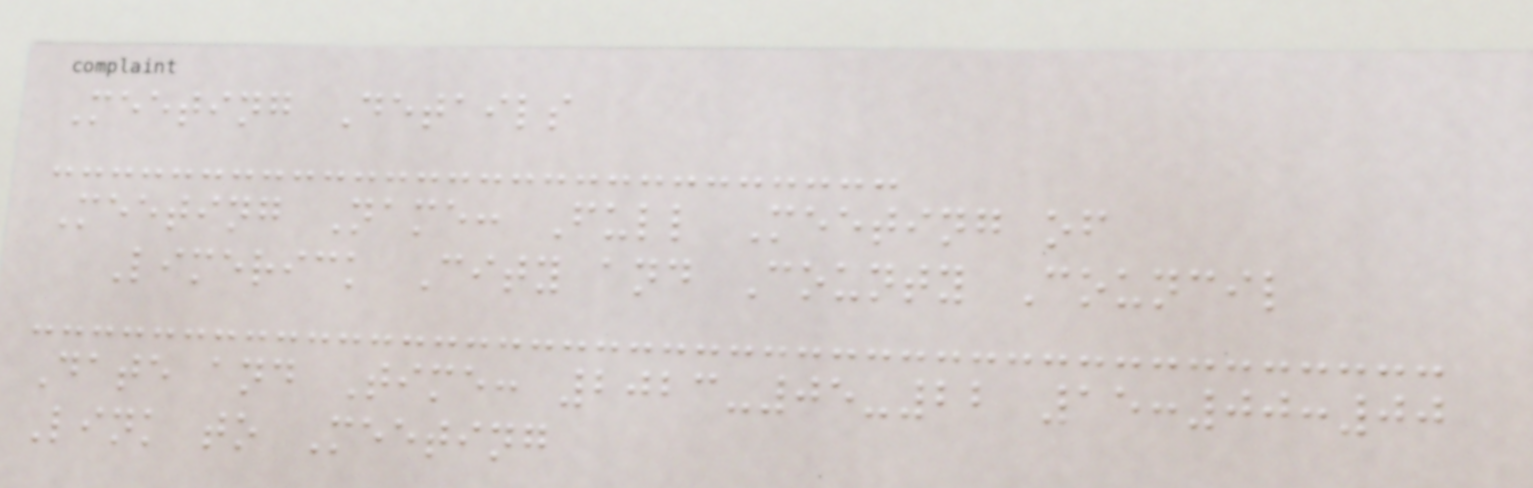Meeting Details
Meeting Name: Full Meeting of
Limerick City and County Council
Date and Time: 2023-05-22 15:00:00
Link to Meeting
